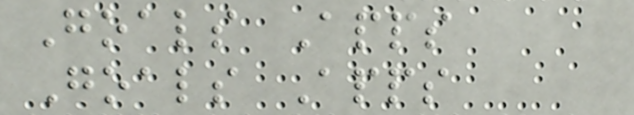Goals Apps
Goals Apps
